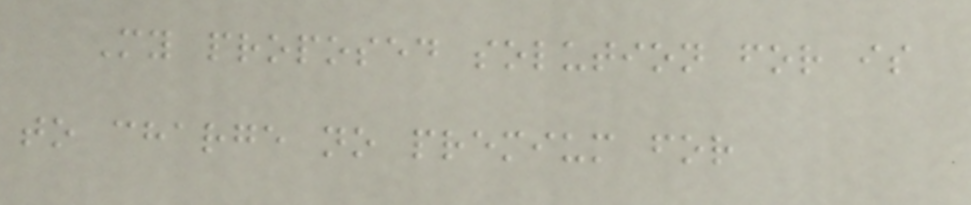My proposed solution for is
to charge no premium for
